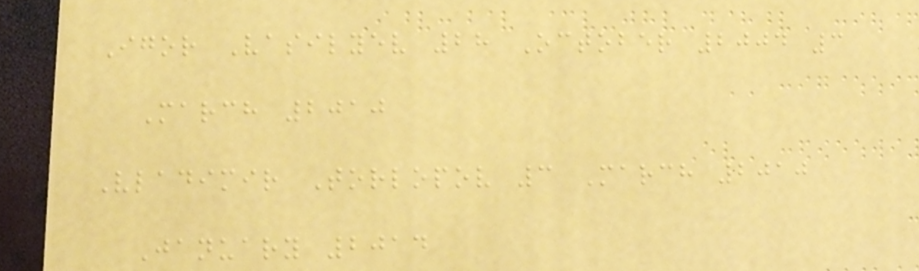Igor Vasilyev 28 October 2004 3
March 2010
Vladimir Torlopov 3 March 2010
January 2014
